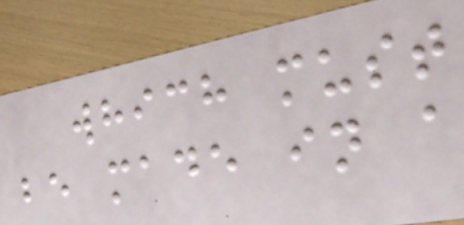which must
be made in a
